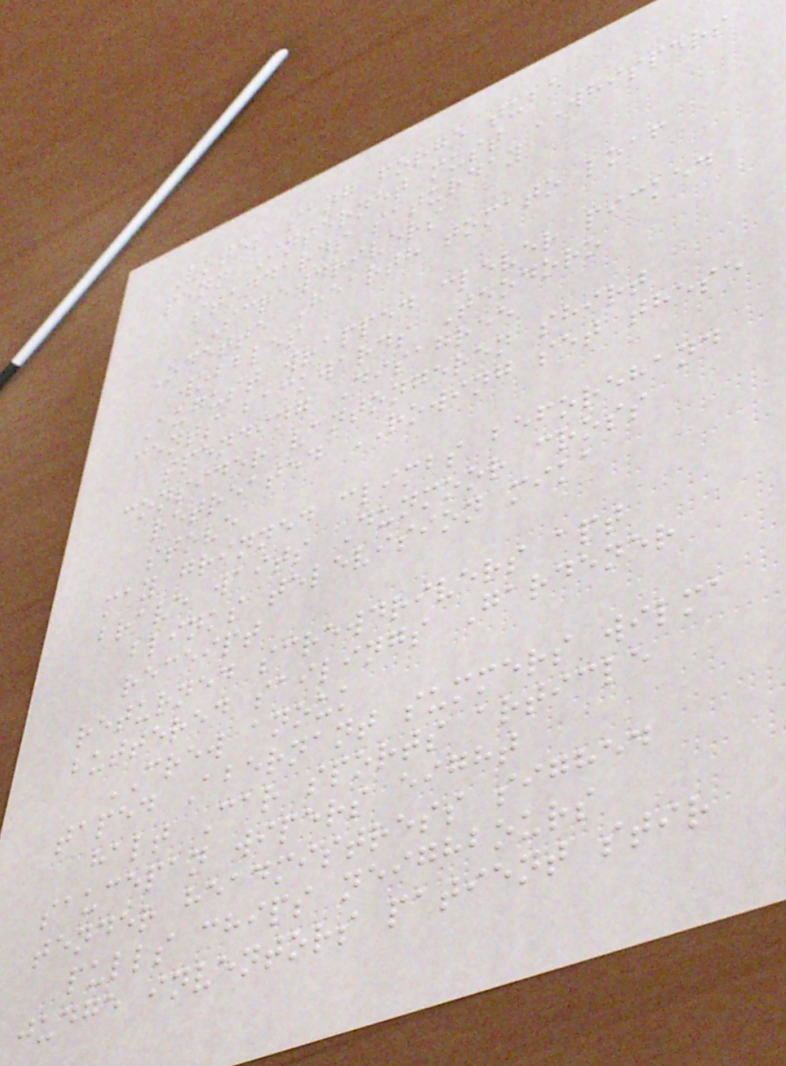Votes sang forge tube
penn Internet must WHISPERS
standards saturday
SCREWDRIVERS
Odette Hearth tomato loaf
wobbles
August wrapped clever picked
cents backwards Teodoro
spending Disagree
consider vantongeren shirt
retreated ROWING set these
stove
may grinned climbs beforehand
brave waits Dunmoor cross
blinks television mika
receipt
returned screwdrivers apt
buttered sailings Gardener
CREW anouk
taped Abernant summers wilma
halt Car sports article
saucepan wipers eight
tender headmistress sighed
pulls chips neighbours
judge inventors patient stir
